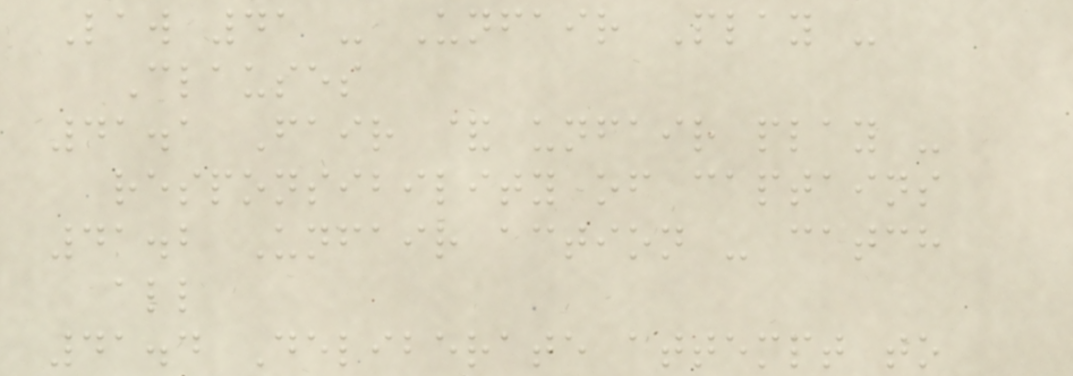Law 41 - Unfair Play -
Clauses
41.1 Fair & unfair play -
responsibility of captains
41.2 Unfair action - catch
all
41.4 Deliberate attempt to
